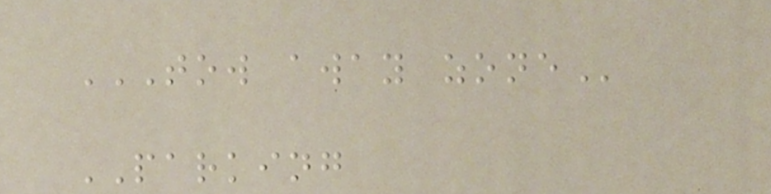TOW AWAY ZONE
PARKING
